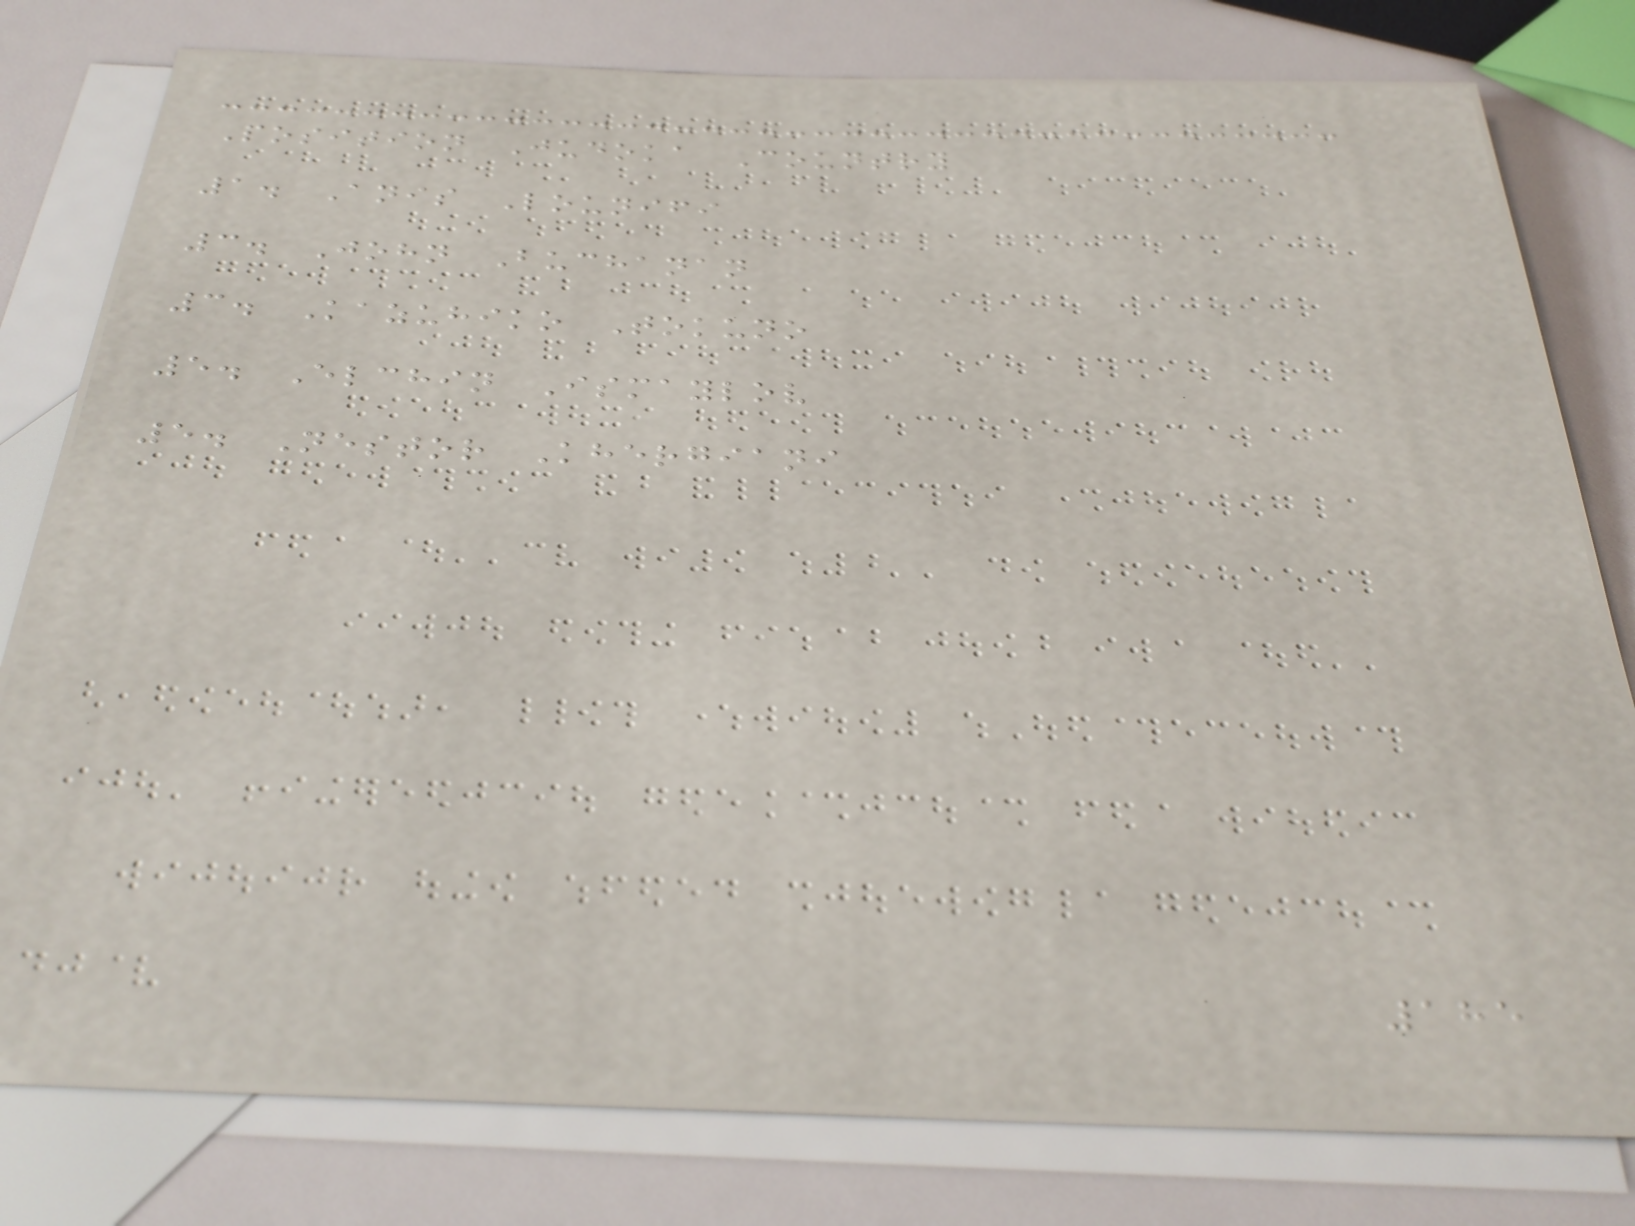Position Judoka Country
1. Anis Lounifi
3. John Buchanan
3. Kazuhiko Tokuno
5. Elchin Ismaylov
5. Nestor Khergiani
185
